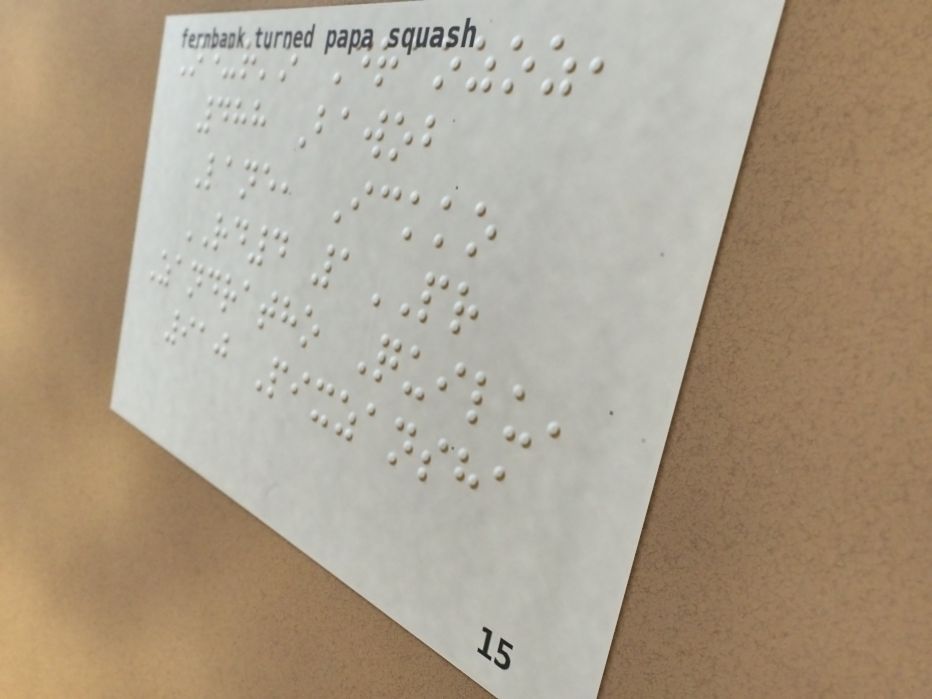Neurko Draozoz,
488 Bawob
Lane, Ickko
RD4 1PR
Zandratho Quilu,
910 Pixzansha
